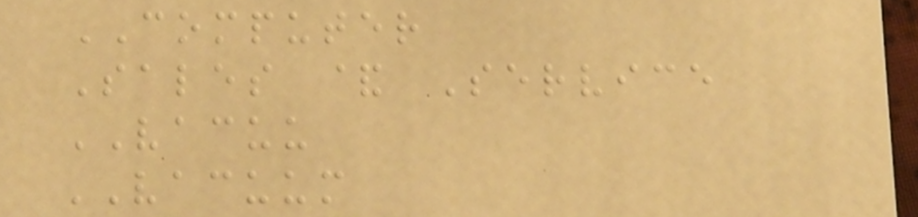COMPUTER
Sales & Service
VACUU
VACUUM
